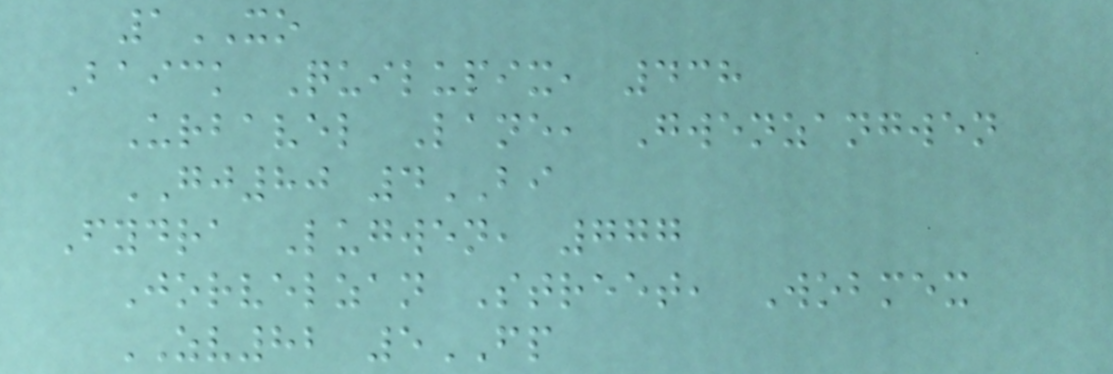1XO
Baick Quilupix, 438
Urbavel Lane, Gwenzangwen
GJ80 4BI
Fydra Lugwen, 777
Jorvelzan Street, Wobmex
ZV82 5FP
